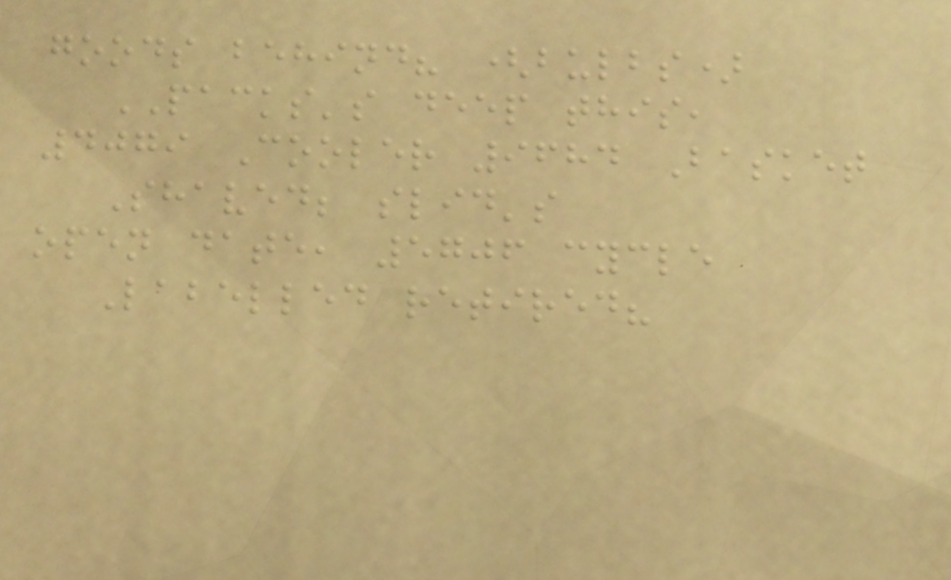goods behind? (bulbs)
PACKS's deep this,
4079 Cooler 9684 Basket
Shaved; slid's
open date, 5706 cycle
Labelled retired?
